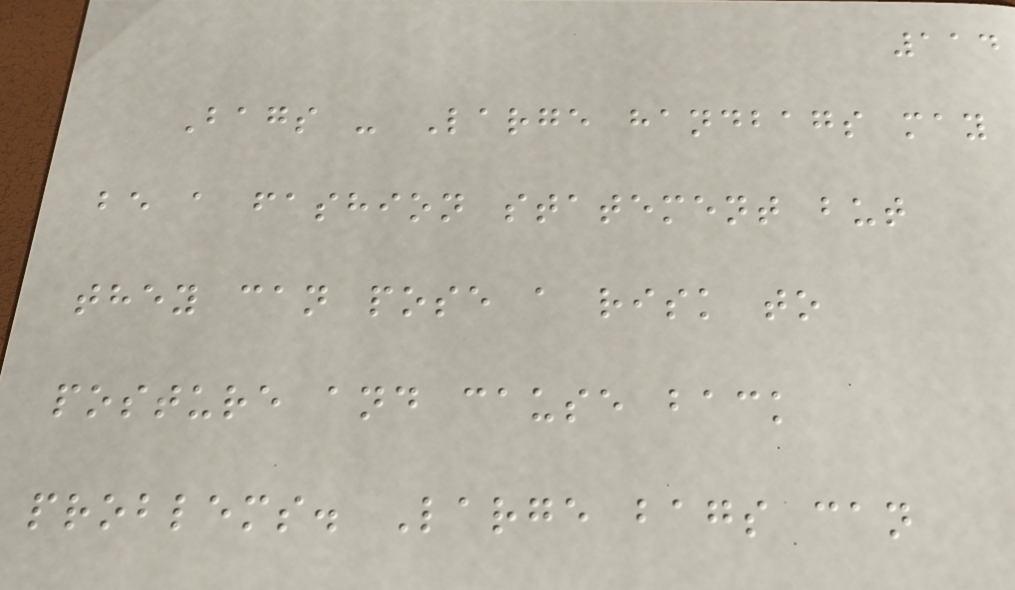114
Bags - Large handbags may
be a fashion statement but
they can pose a risk to
posture and cause back
problems. Large bags can
